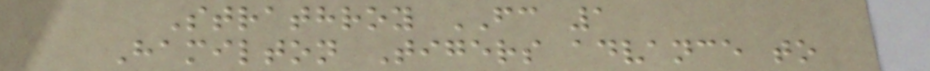Strathroy FC 1
Hamilton Tigers advance to
